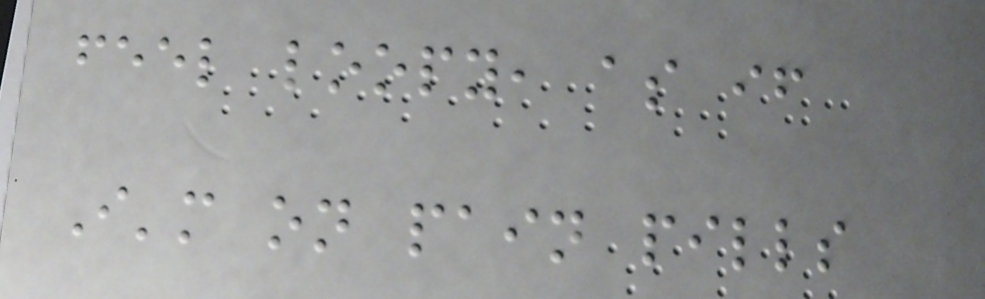feel loopy, as if
I'm on pain pills
